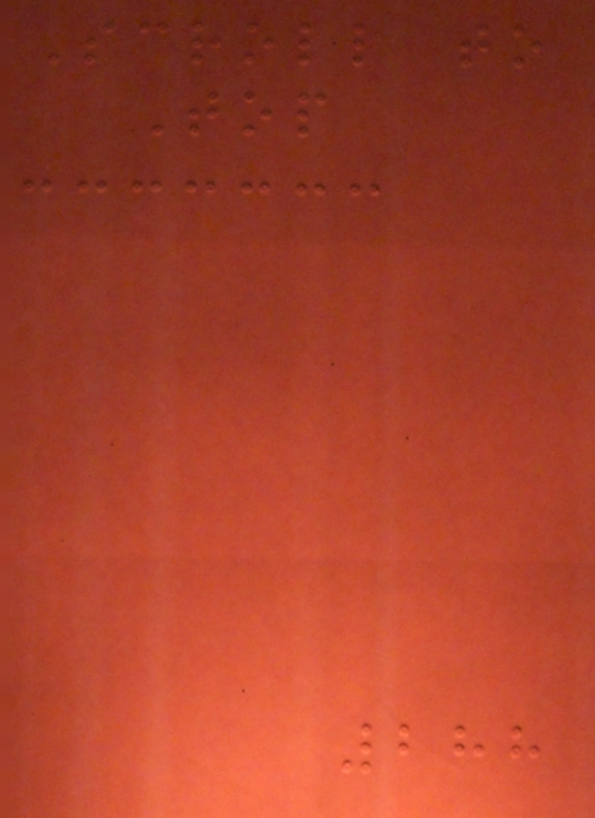Scroll to
Top
288
